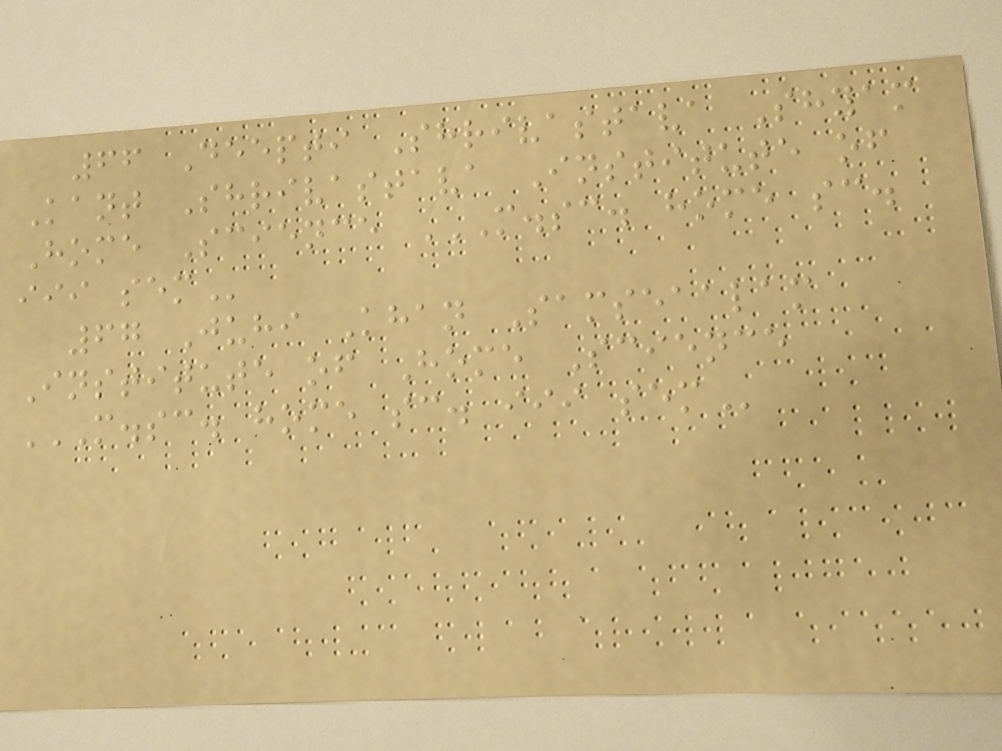66 Deepti Shrivastava Shyam
Kant Shrivastava Institute of
Home Science M.SC. HOME SC.
III SEM
67 Juhi Khan Samseaalam
Institute of Home Science
M.SC. HOME SC. III SEM
